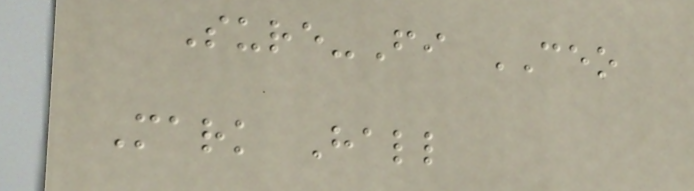Sure-Fi CEO
Mark Hall
